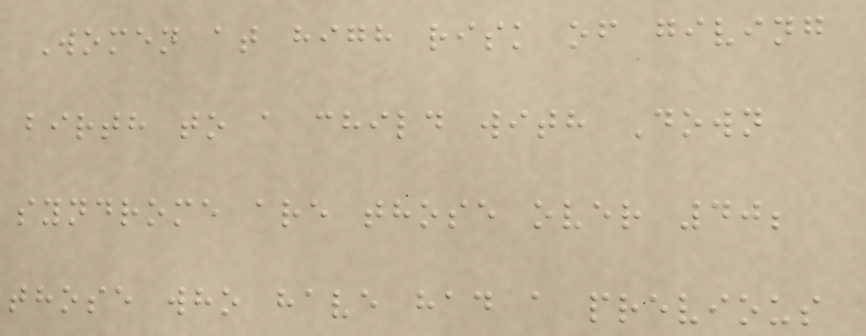Women at high risk of giving
birth to a child with Down
syndrome are those over 40;
those who have had a previous
